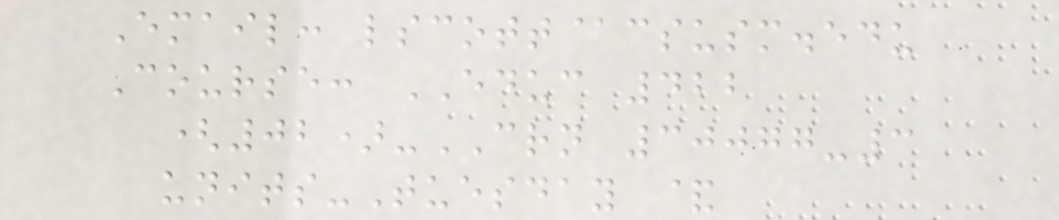Email: lscott@csusm.edu
Course: EDUC 422
(02)-CRN 30077-3
units-Tuesday &
